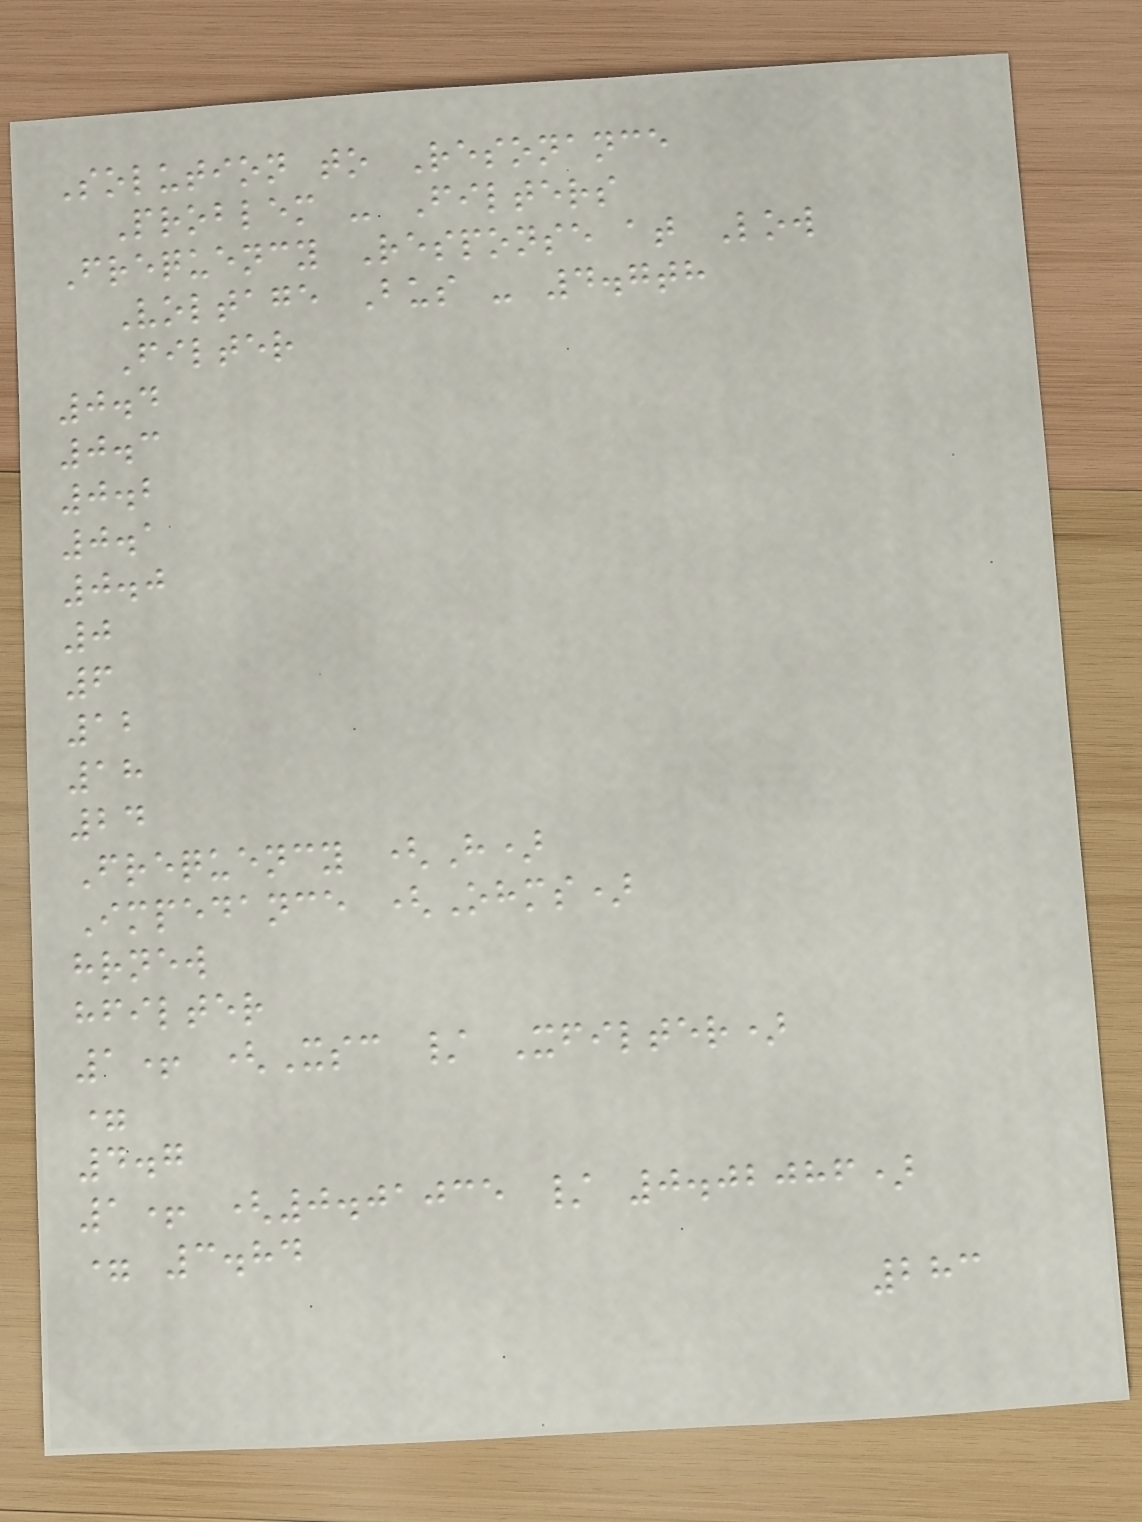Solution to Resonance
Problem - Filters
Frequency Response at Low
Voltage Bus - 4.7th
Filter
0.4
0.3
0.2
0.1
0.0
0
6
12
18
24
Frequency (H)
Impedance (Ohms)
hrnew
hfilter
1+ (Xsc / Xfilter)
=
4.7
1+ (0.01035 / 0.02086)
= 3.84
283
